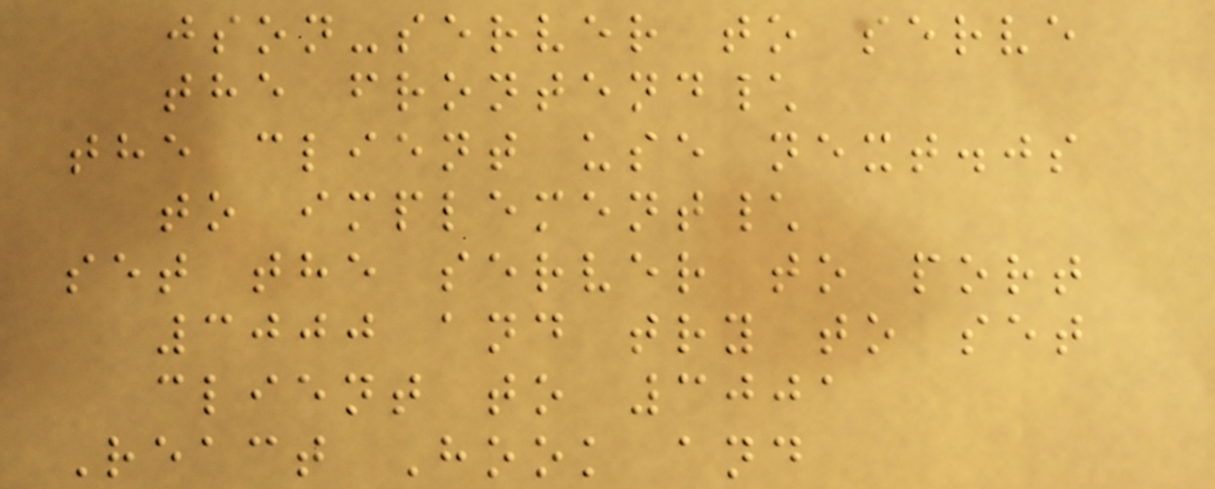json-server to serve
the frontend\
the client use next.js
to implement\
set the server to port
3000 and try to set
client to 3001
React Hook and
